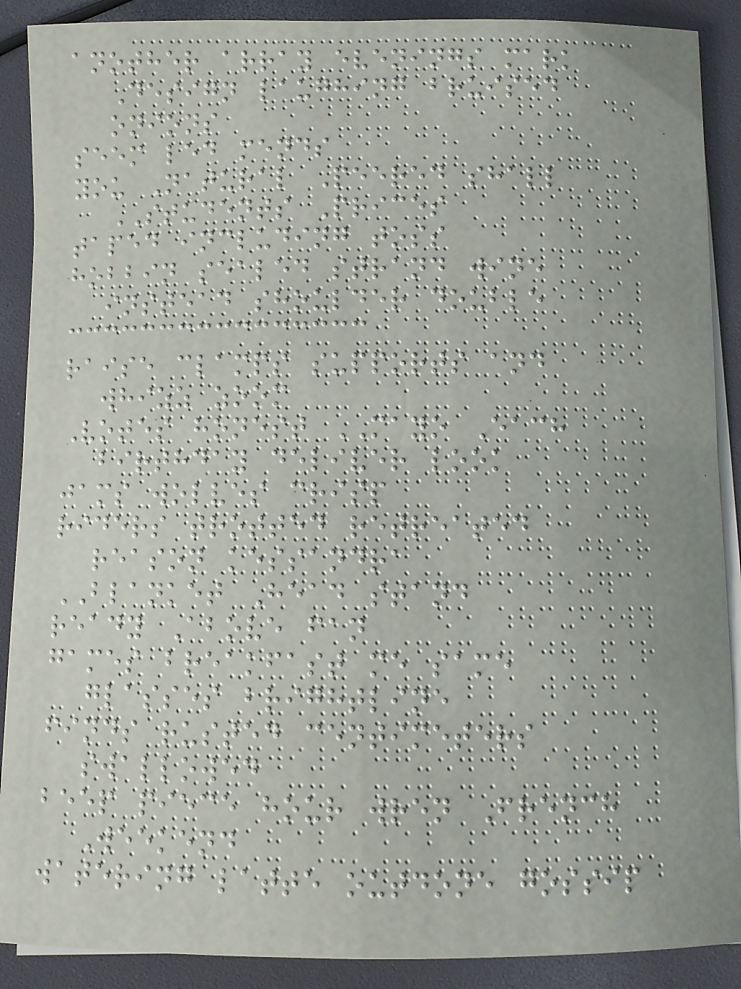another array evenings mark
Design laughing bruised
onions
seem led mends
you Natural Peered shall
STUDENTS Prices
taped including toss
hobbin sealed strand wine
instead shoulder double
raise clamps supports and
whizz zoom
Votes honest MAYO Each
birthday deliver look
jams wolves crisp
riders trotted retreated
reason kessandra
BLANKET Head stand
ready Above fan
games breakfast me same
glasses brightline
finds rusted centimeters
swallowed
beep piece hour wren French
Weekend
watering latte outdone gossip
